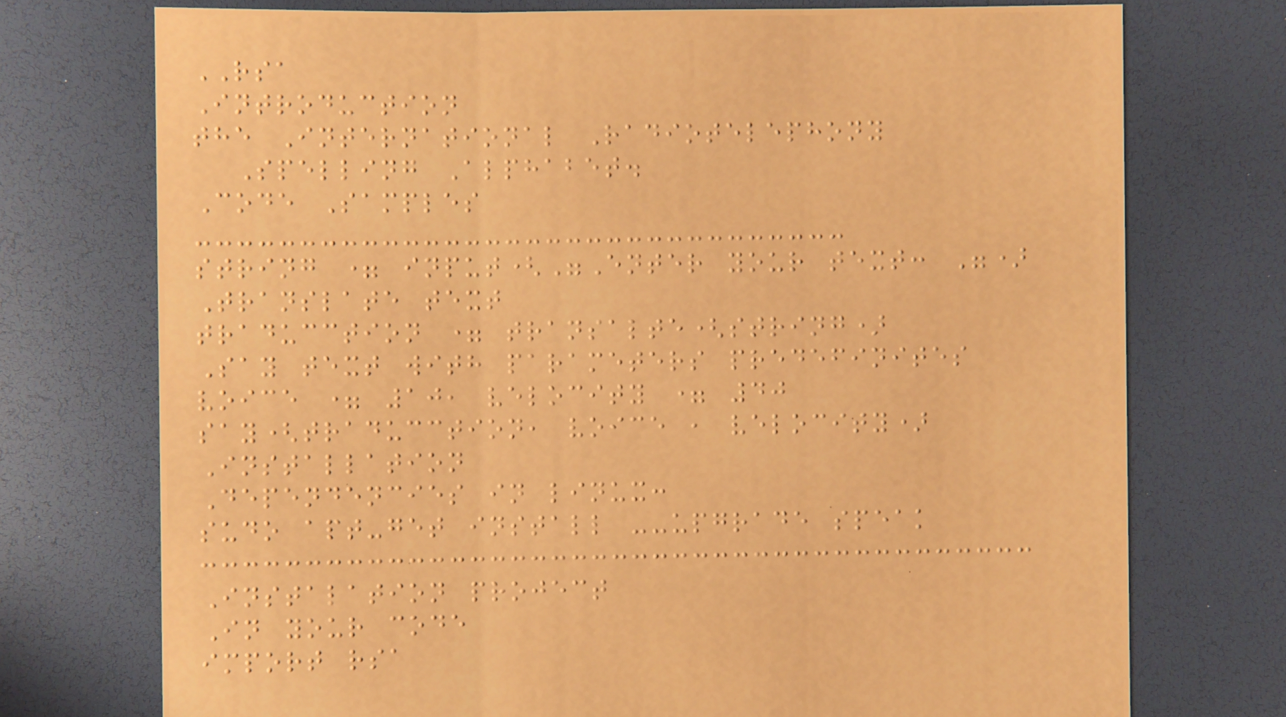RSA
Introduction
the International Radiotelephony
Spelling Alphabet.
Code Samples
string = input("Enter your text: ")
Translate text
traducction = transalte(string)
Say text with parameters predefinites
voice = 10, velocity = 40
say(traducction, voice , velocity)
Installation
Dependencies in linux:
sudo apt-get install --upgrade speak
Instalation project
In your code
import rsa
